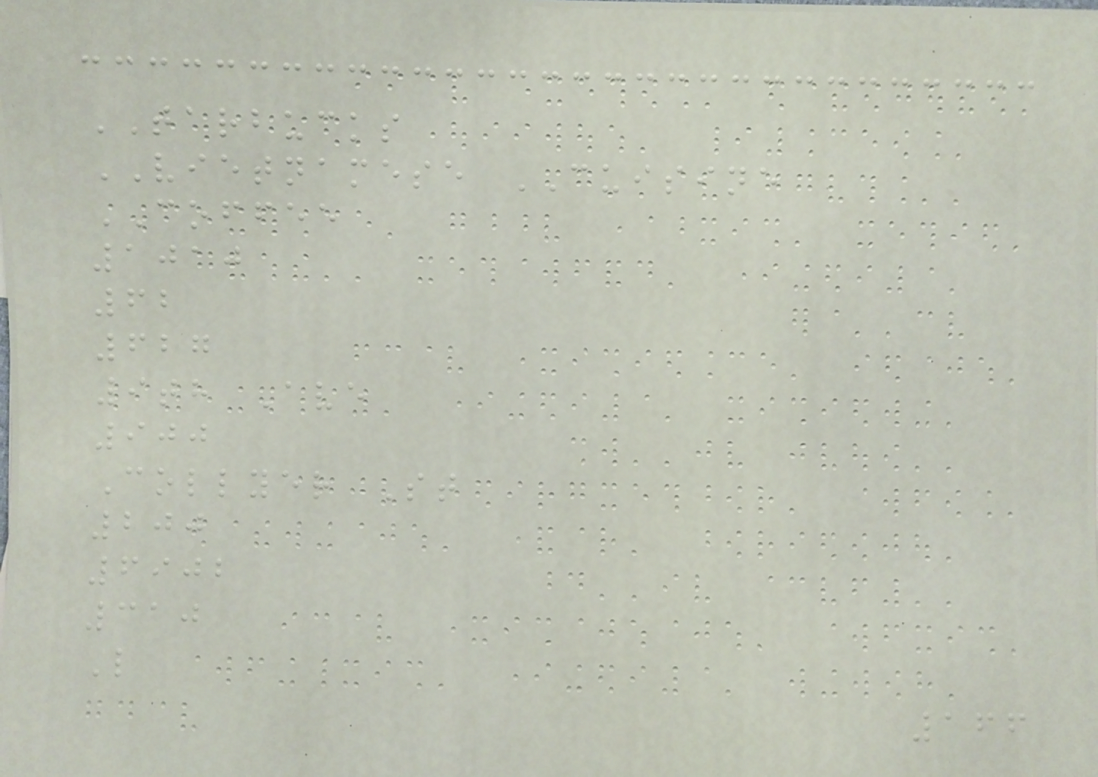TARBUCKS
VIETNAMESE CUISINE
COFFEE
1010
62
627
9th Ave
900
Collyer St
200
6902
310
L
166
